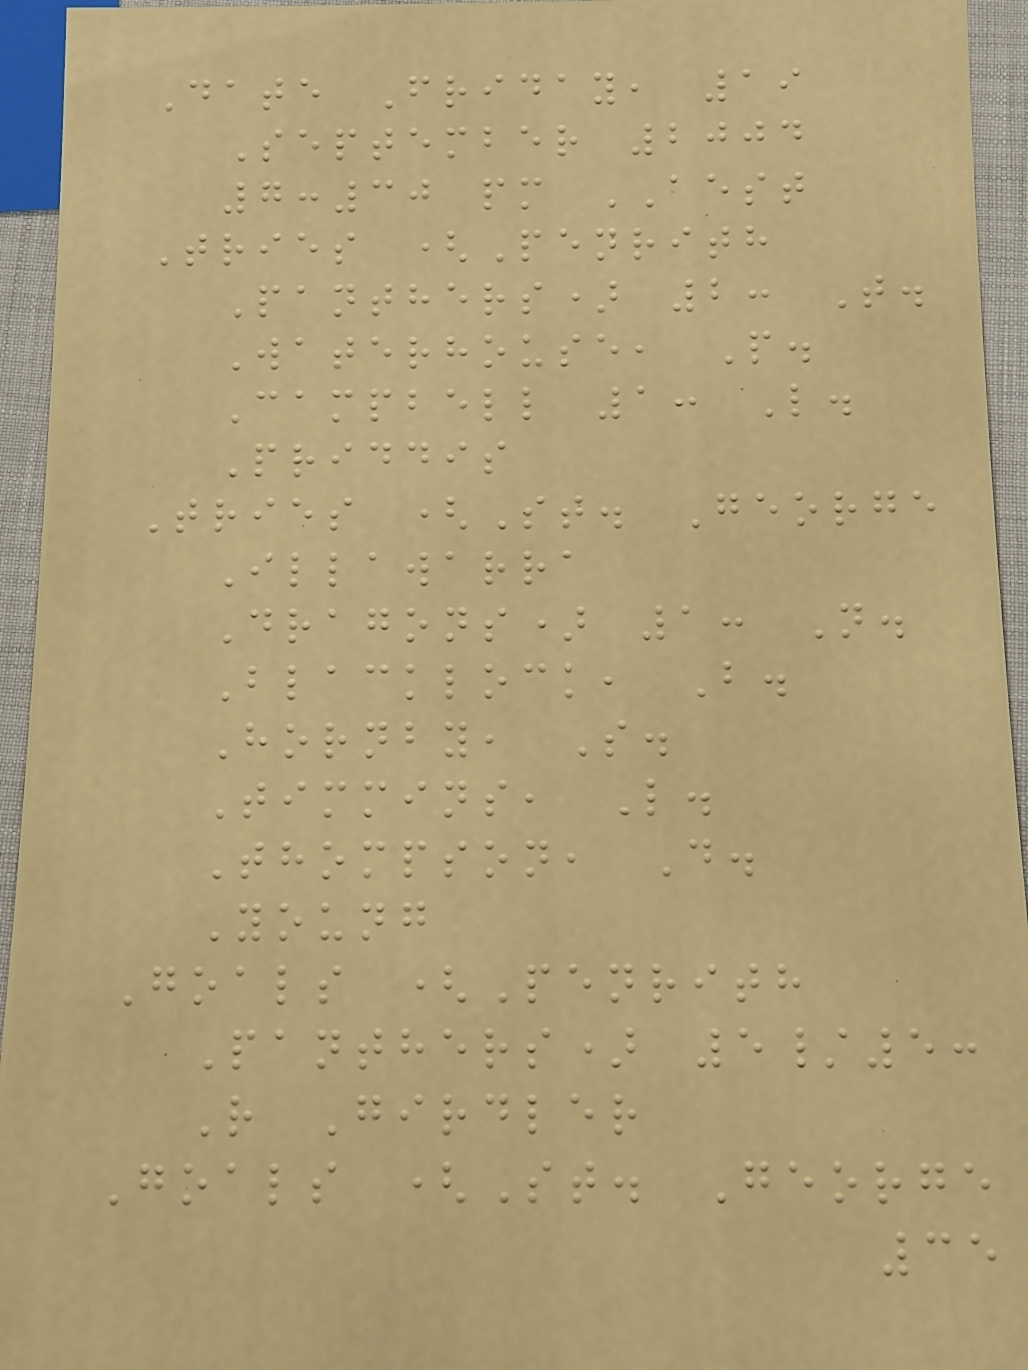Date Friday, 19
September 2004
7:30 pm AEST
Tries (Penrith
Panthers) 2: T.
Waterhouse, P.
Campbell 1: L.
Priddis
Tries (St. George
Illawarra
Dragons) 1: N.
Blacklock, B.
Hornby, S.
Timmins, L.
Thompson, D.
Young
Goals (Penrith
Panthers) 5/5:
R Girdler
Goals (St. George
35
